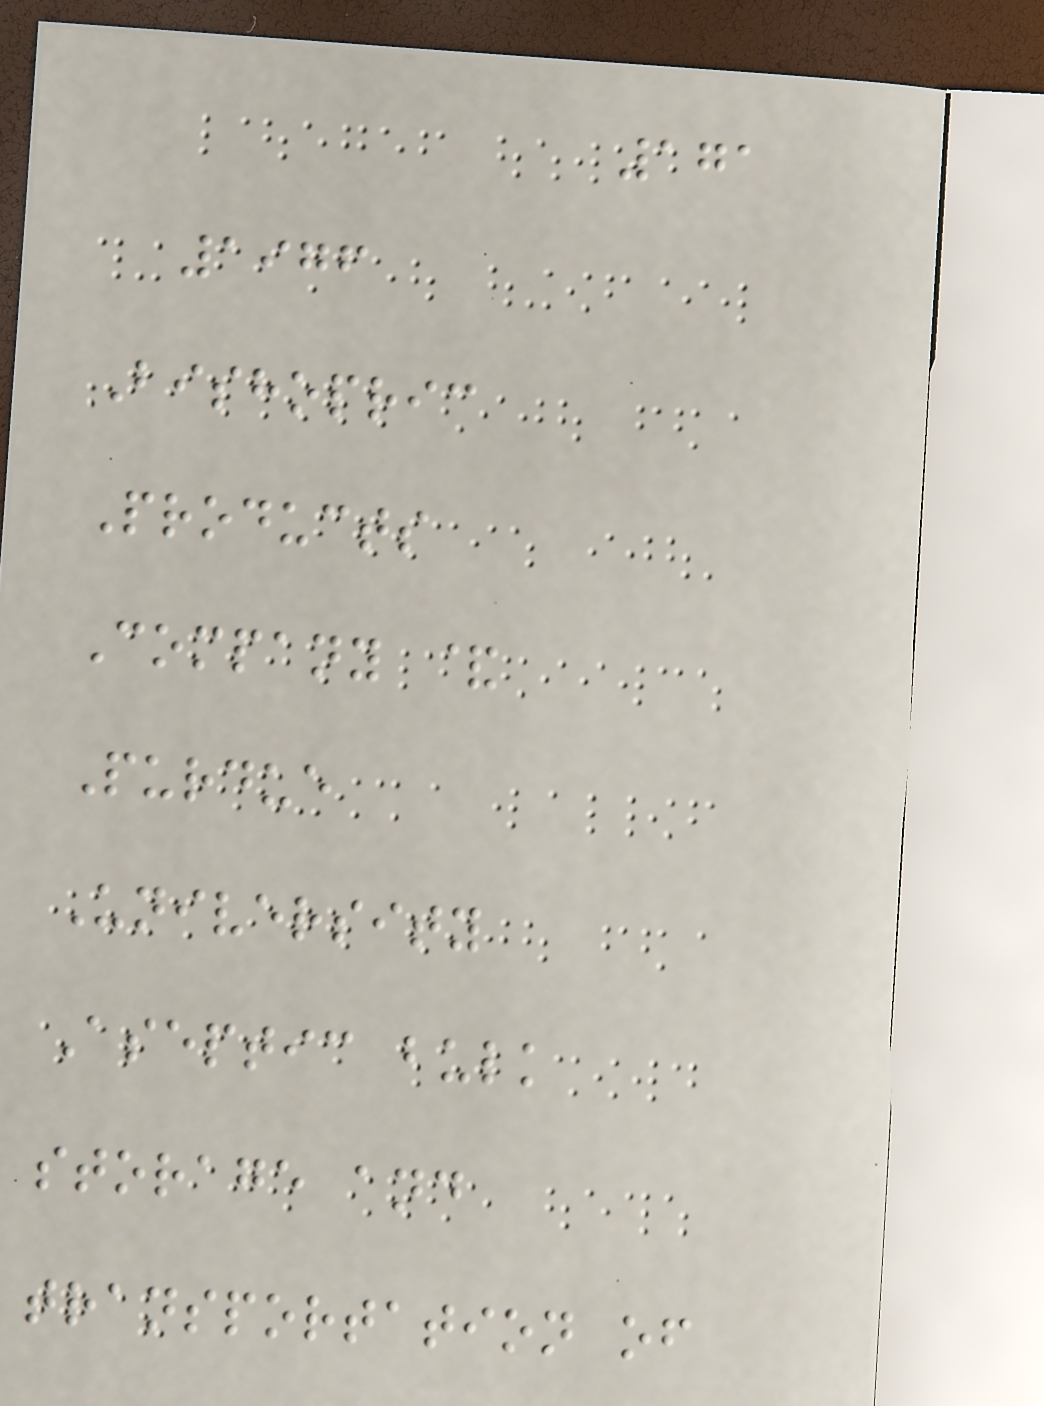171
1976
Bishopric
Products
Company &
Purdue
University
Aseptic bulk
storage and
transportation of
